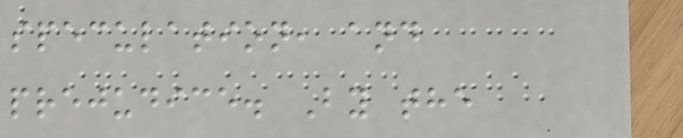speculation, and
prejudice. By the
